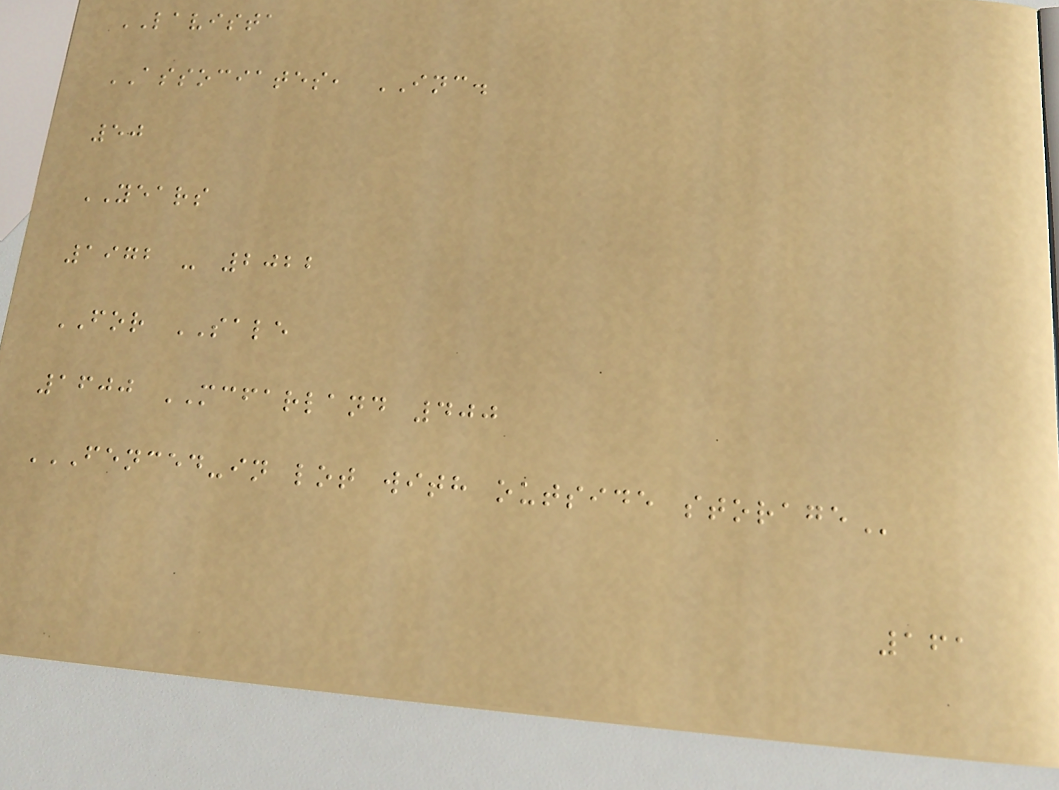LAVISTA
ASSOCIATES, INC.
50
YEARS
1972 - 2022
FOR SALE
1600 MCFARLAND 400
FENCED-IN LOT WITH OUTSIDE STORAGE
161
